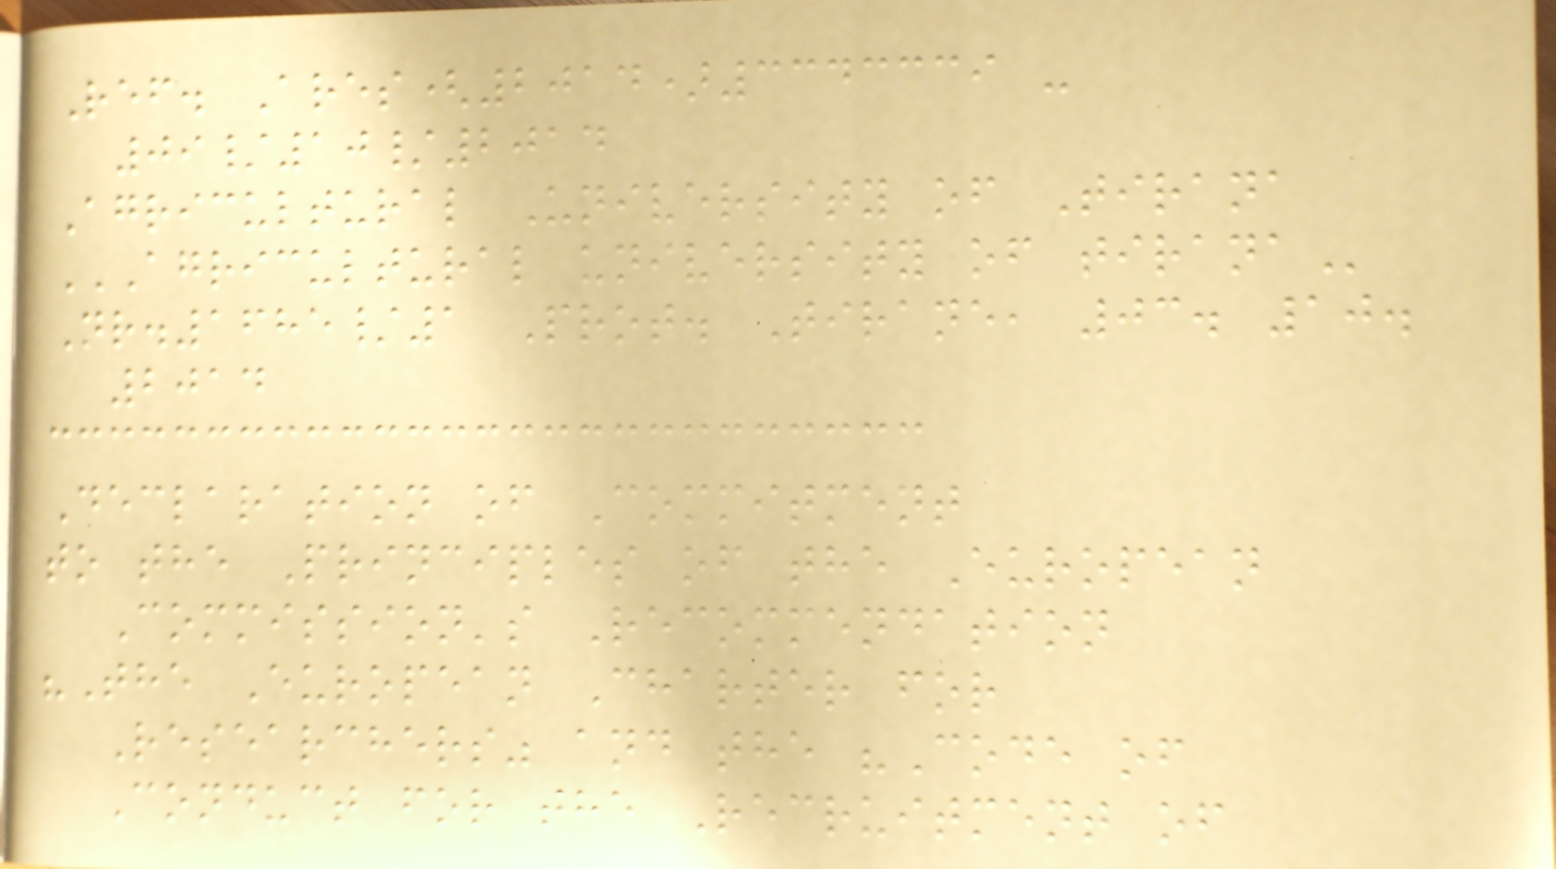Ref. Ares(2014)3343339 -
09/10/2014
Agricultural University of Tirana
AGRICULTURAL UNIVERSITY OF TIRANA
Nr.1685/1 Prot. Tirane, 03. 10.
2014
Declaration of Commitment
to the Principles of the European
Commission's Recommendation
"The European Charter for
Researchers" and the "Code of
Conduct for the Recruitment of
